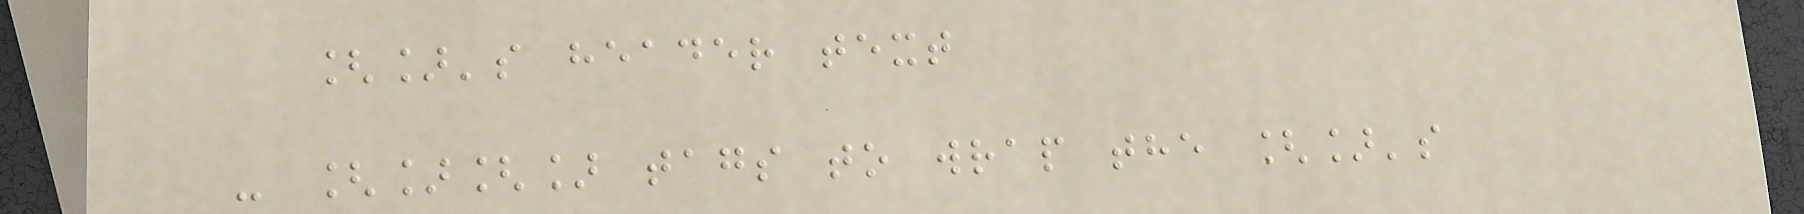[]'s header text
- [][] tags to wrap the []'s
